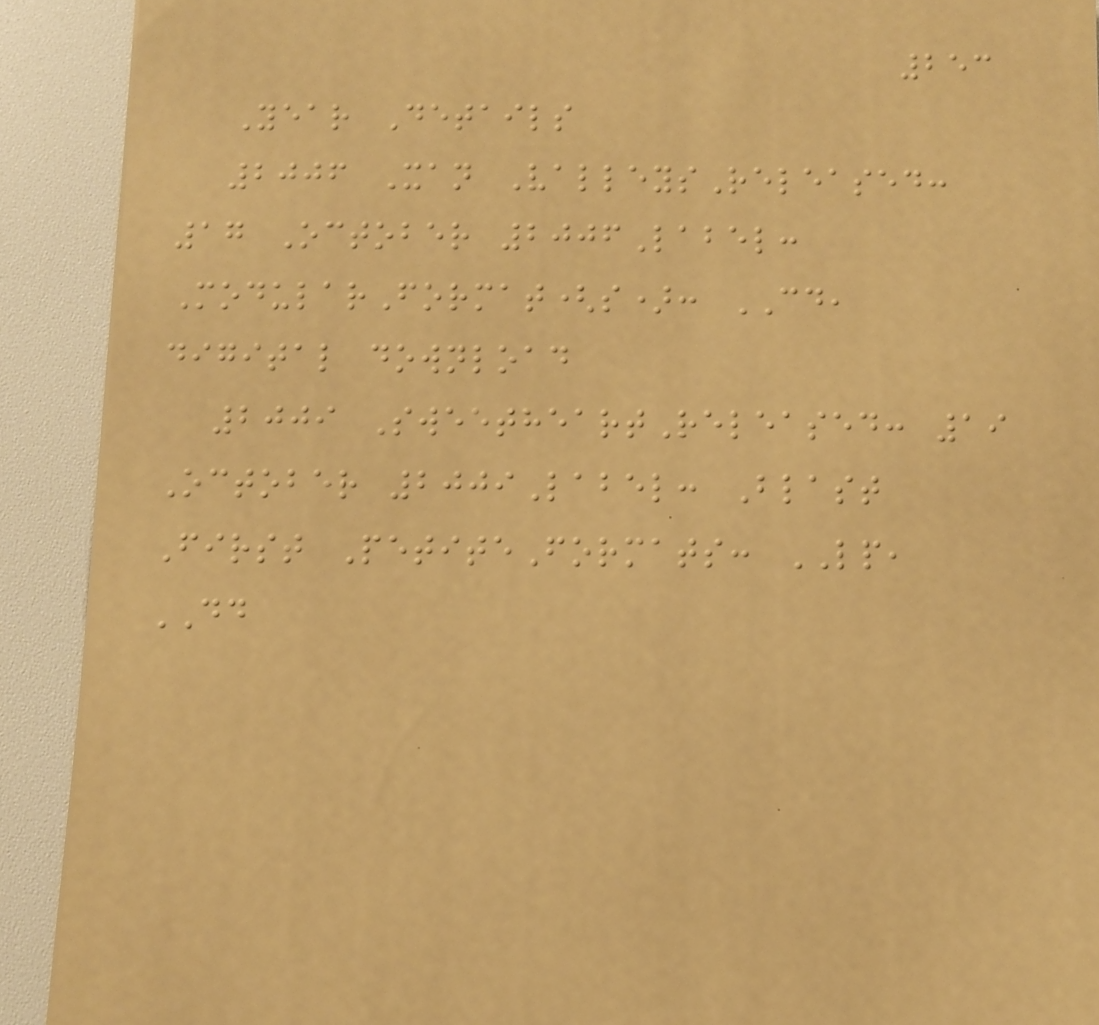253
Year Details
2006 Xan ValleysReleased:
17 October 2006Label:
ModularFormat(s): CD,
digital download
2009 SweetheartReleased: 19
October 2009Label: Blast
First PetiteFormats: LP,
DD
